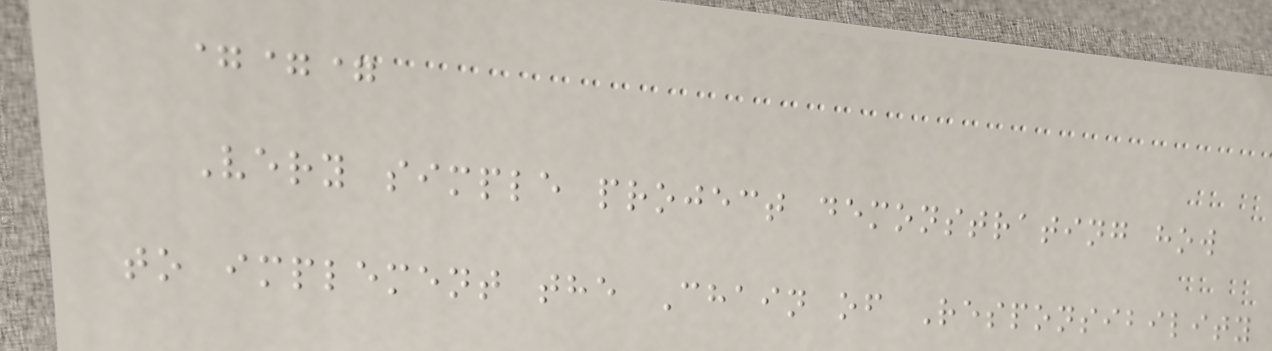===
Very simple project demonstrating how
to implement the Chain of Responsibility
